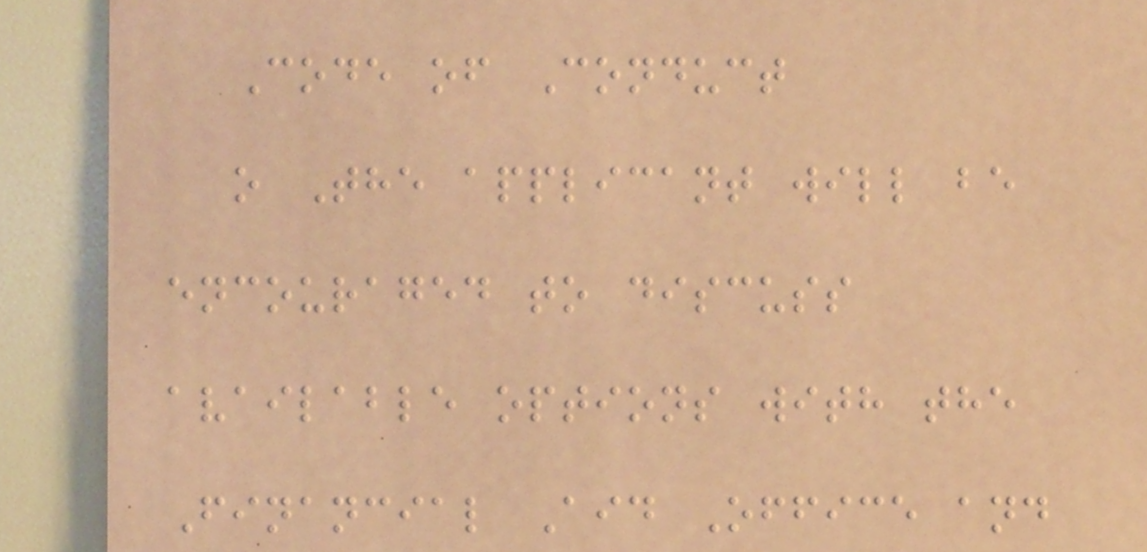Code of Conduct
o The applicant will be
encouraged to discuss
available options with the
Financial Aid Office and
